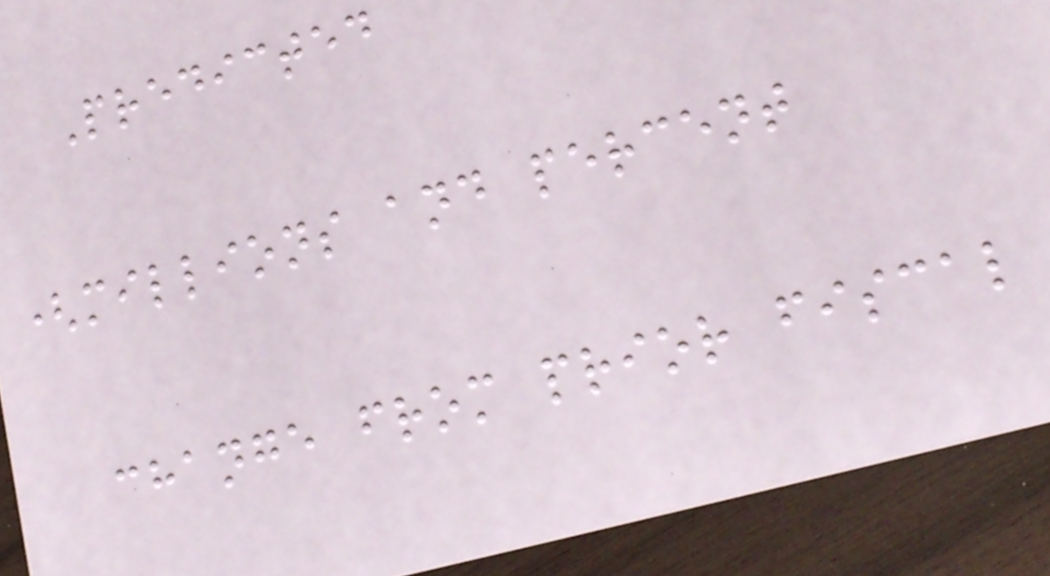Predicted
(millions and percent
change from prior fiscal
